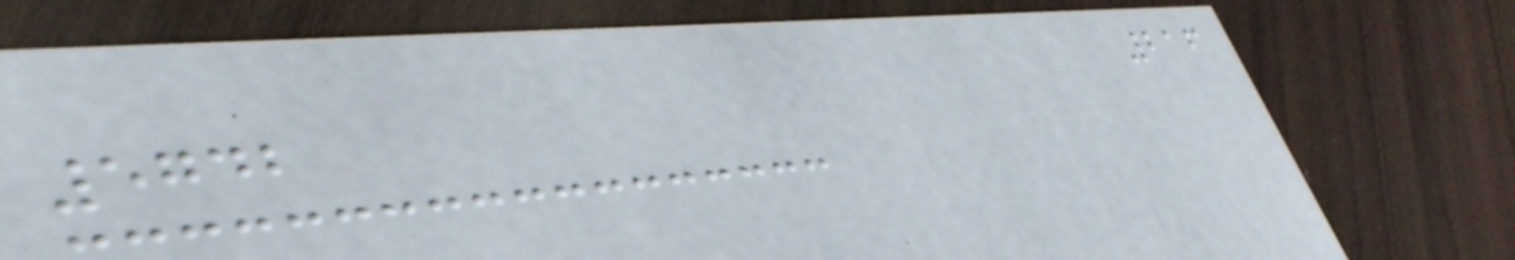216
5742
